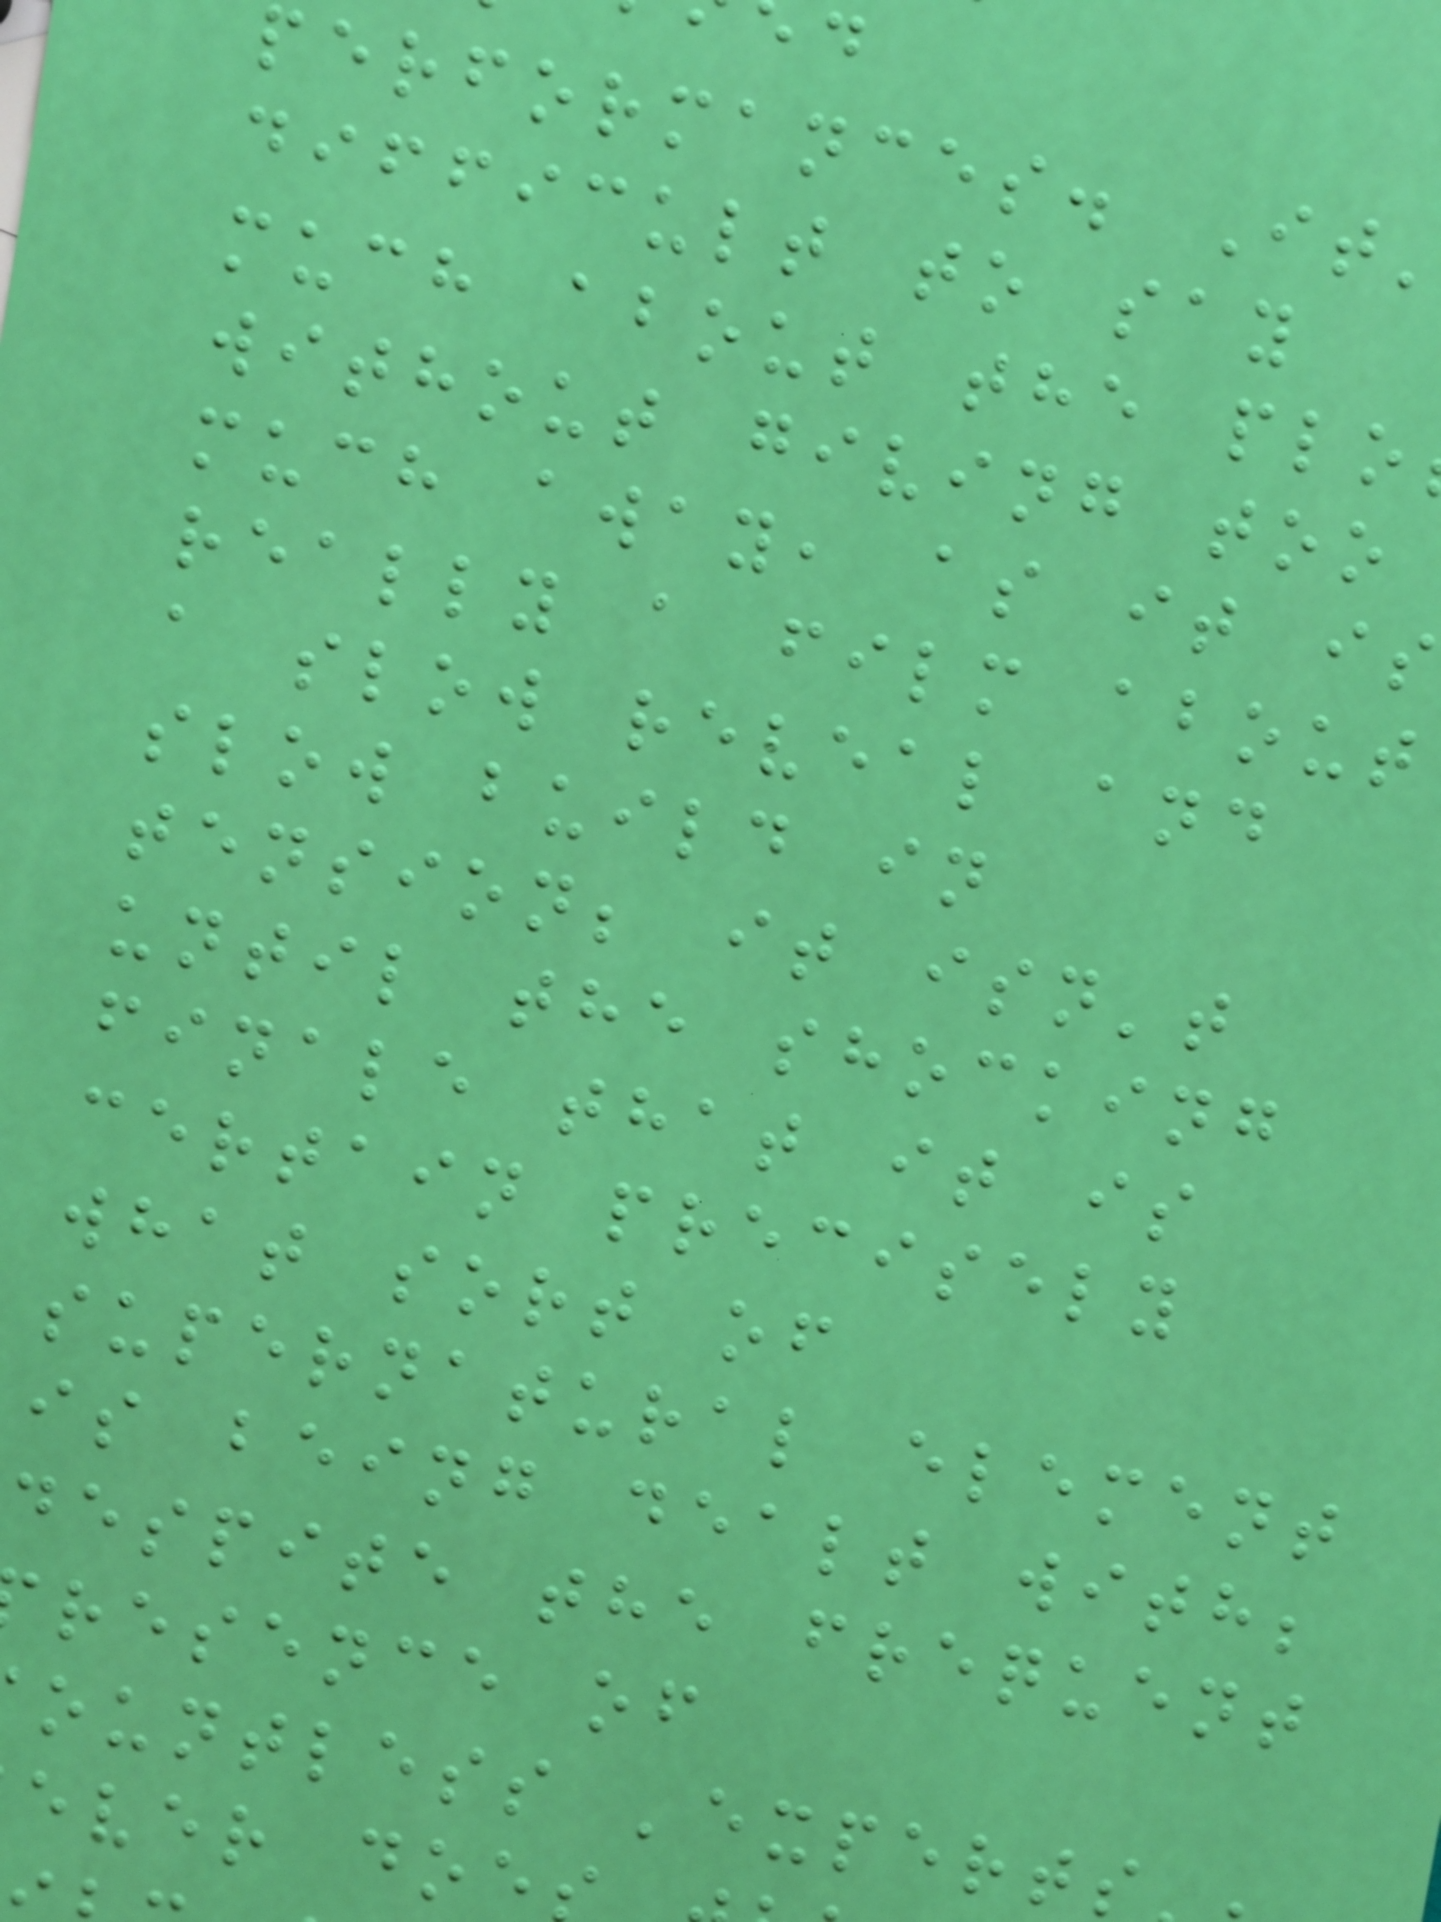performances. It
difficult to say
much about the plo
without giving too
much away, as it is
really a film about
a slow reveal and
slow build in
tension; it isn't
until the shocking
finale that it is
certain precisely
what sort of
supernatural element
is being dealt with;
despite the frequent
resence of
ountless 'experts
ever doe
